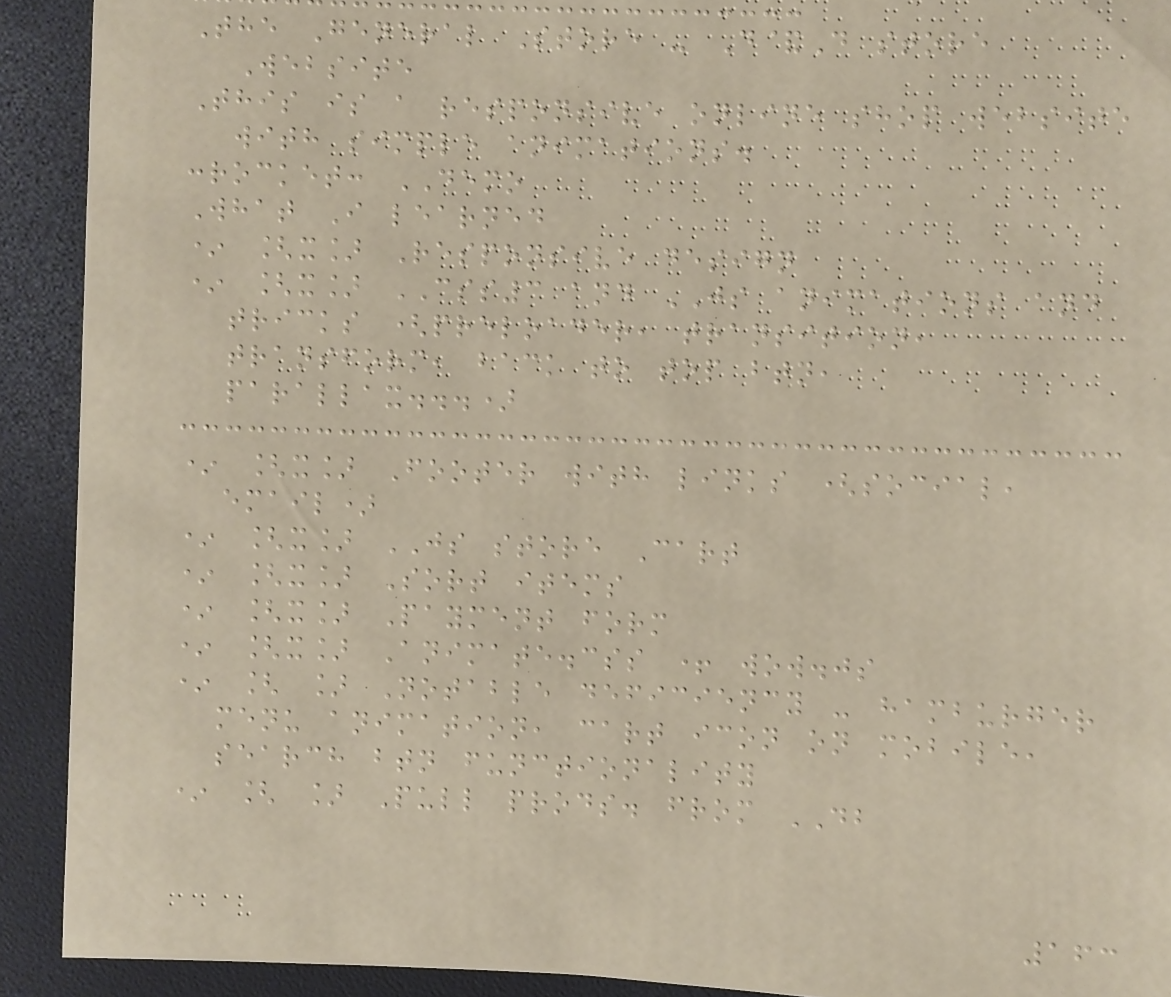The General Store - D&D store
Website
This is a responsive online shop website
with simple animations.
:rocket: DEMO
What I learned
* [x] Responsive design
* [x] CSS3 and JS animations and
tricks (preloader, transition,
transform, back to top btn,
parallax...)
* [x] Footer with links (social,
email)
* [x] JS store Cart
* [x] Sort items
* [x] Payment form
* [x] Animate.css + wow.js
* [ ] Notable deficiency - hamburger
menu animation, cart icon on mobile,
search btn functionality
* [ ] Pull prods. from DB
163
